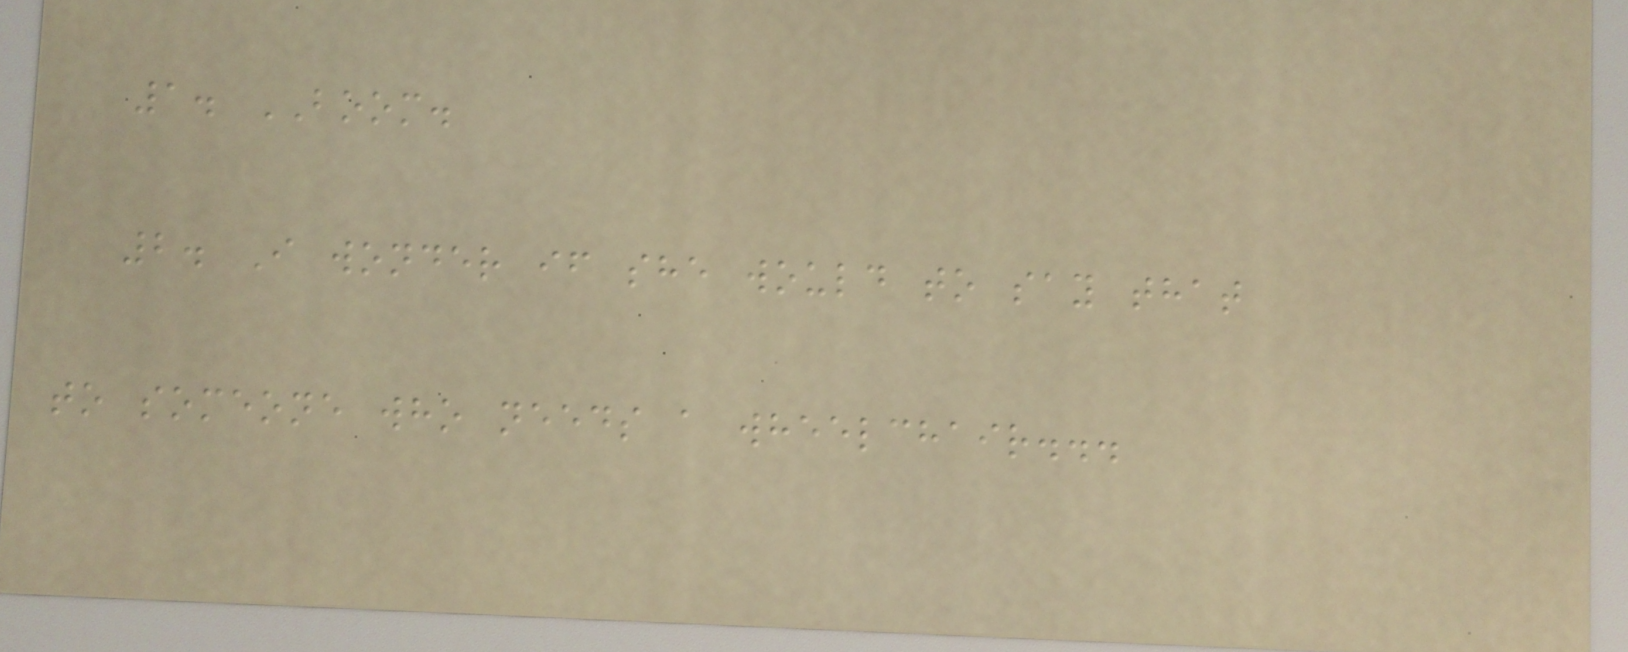1. BOOM.
2. I wonder if she would to say that
to someone who needs a wheelchair...
